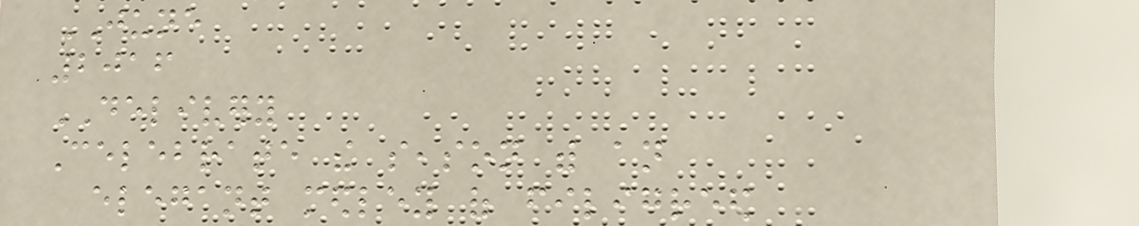JUNE
2016
DELIVERY
Celebrate the season with an
elegant medley of filigreed
